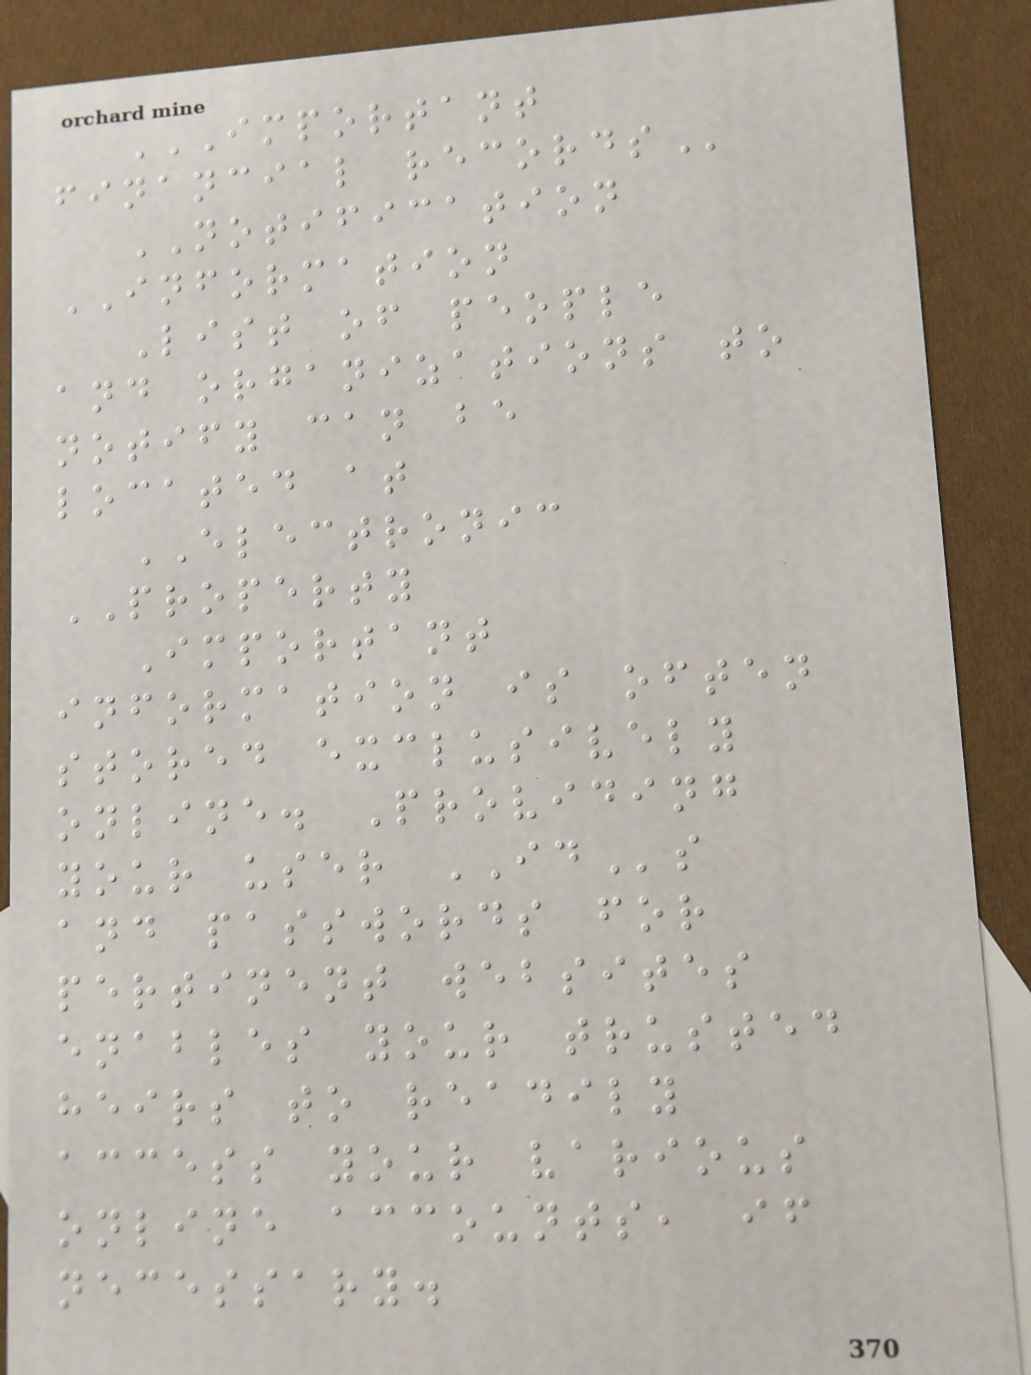IMPORTANT
FINANCIAL RECORDS
NOTIFICATION
INFORMATION
List of people
and organizations to
notify can be
located at
ELECTRONIC
PROPERTY
Important
information is often
stored exclusively
online. Providing
your user IDs
and passwords for
pertinent websites
enables your trusted
heirs to readily
access your various
online accounts, if
necessary.
